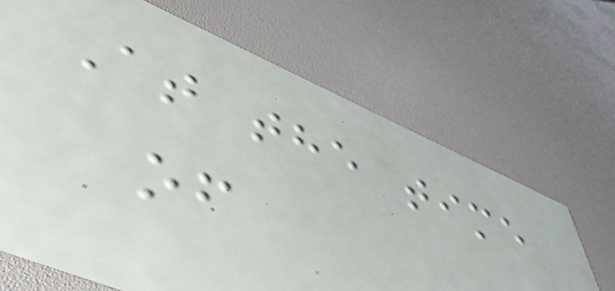At the time
of
